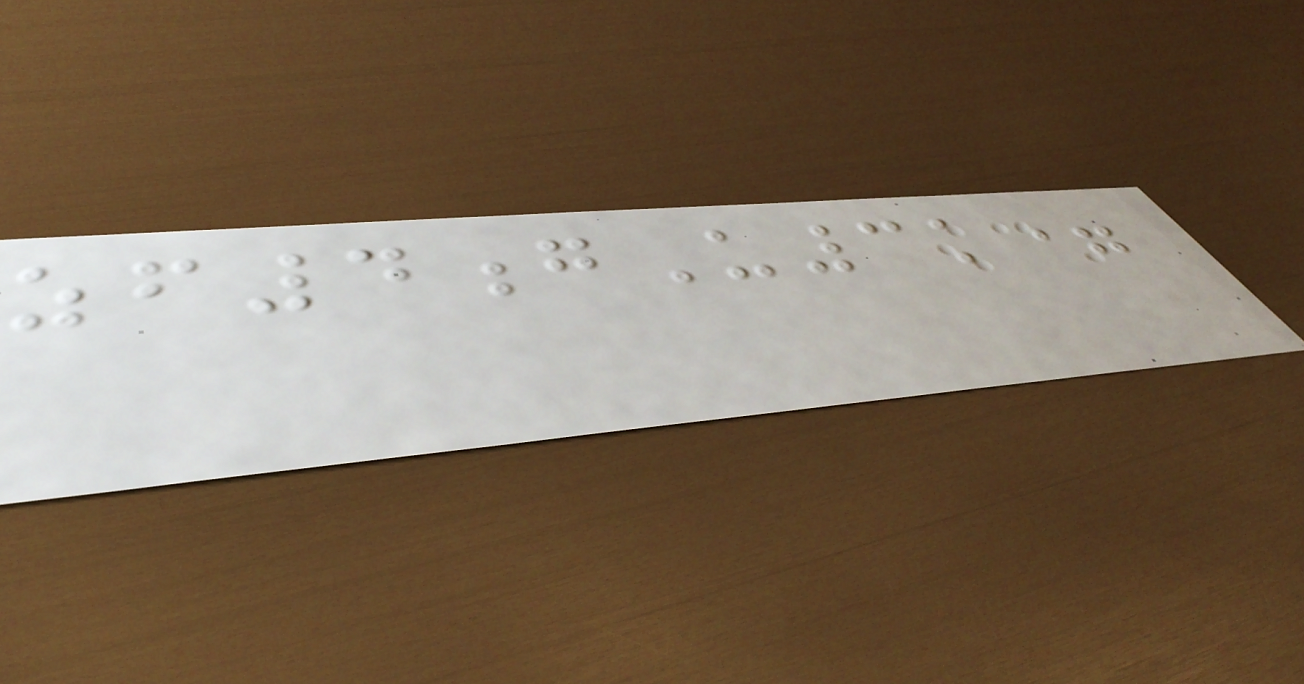zf4gU3k=
